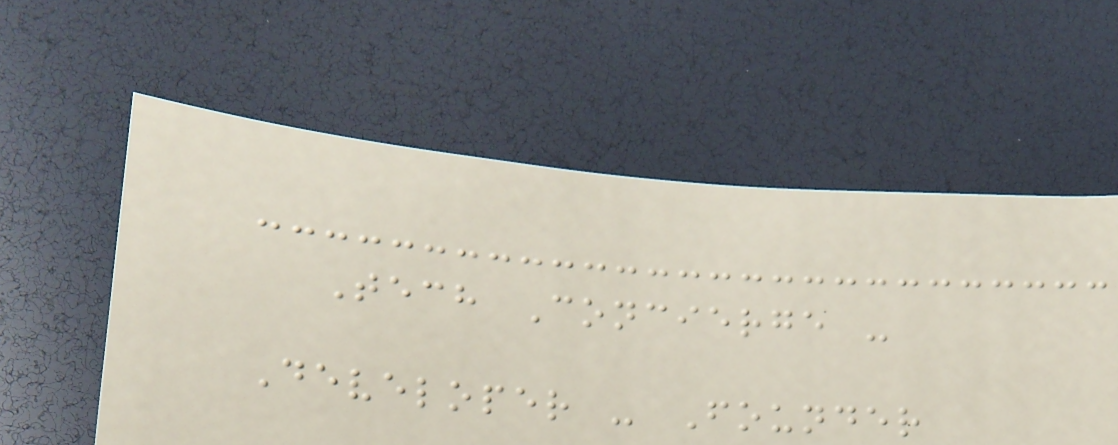Tech Concierge -
Developer - Founder
